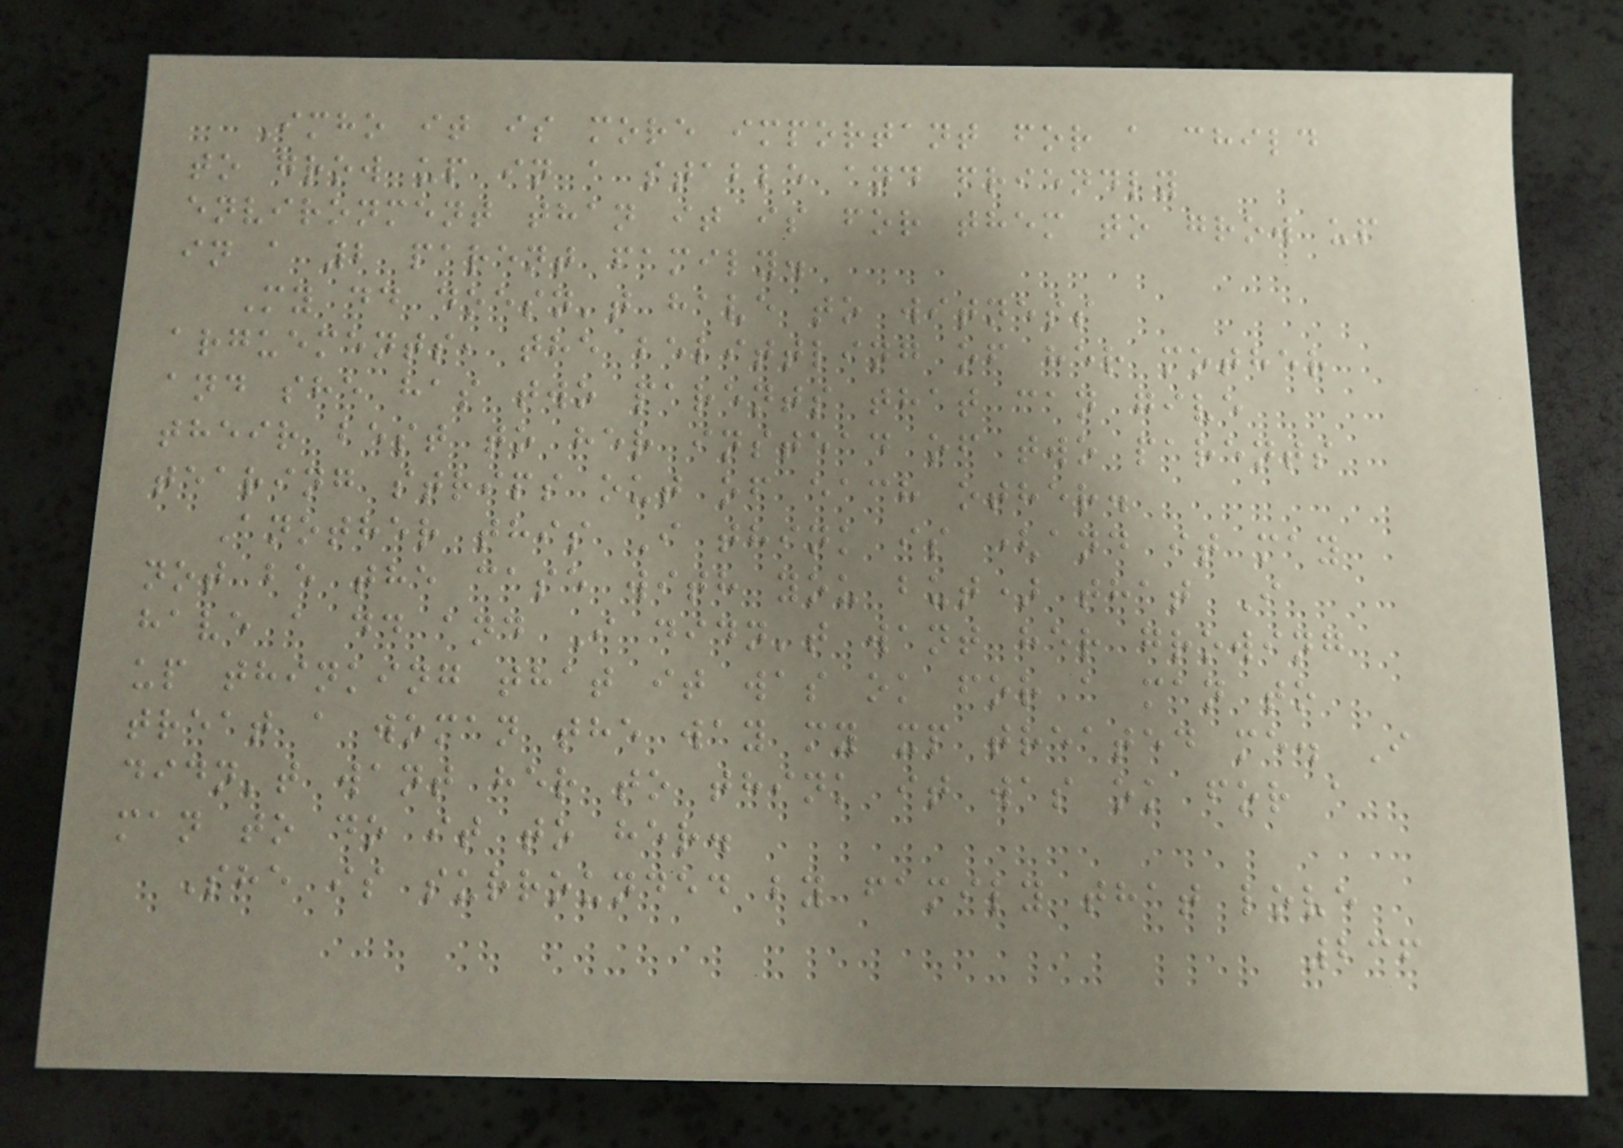Imho it is more important for a child
to grow up in a stable and friendly
environment than it is for them to grow up
in a 2 parent family.
My dd doesn't have to witness
arguements, the belittling of her mother
and she has two parents that can give
their best to her instead of two parents
tearing strips out of each other.
Another this I think is (and it may
not be the case with you but) that I
have a dd and I didn't want her growing
up thinking that it was ok for a man to
treat a woman the way my xp treated me. I
didn't want her to think it was ok for a
man to do it to her.
She is surrounded by family that love
236
